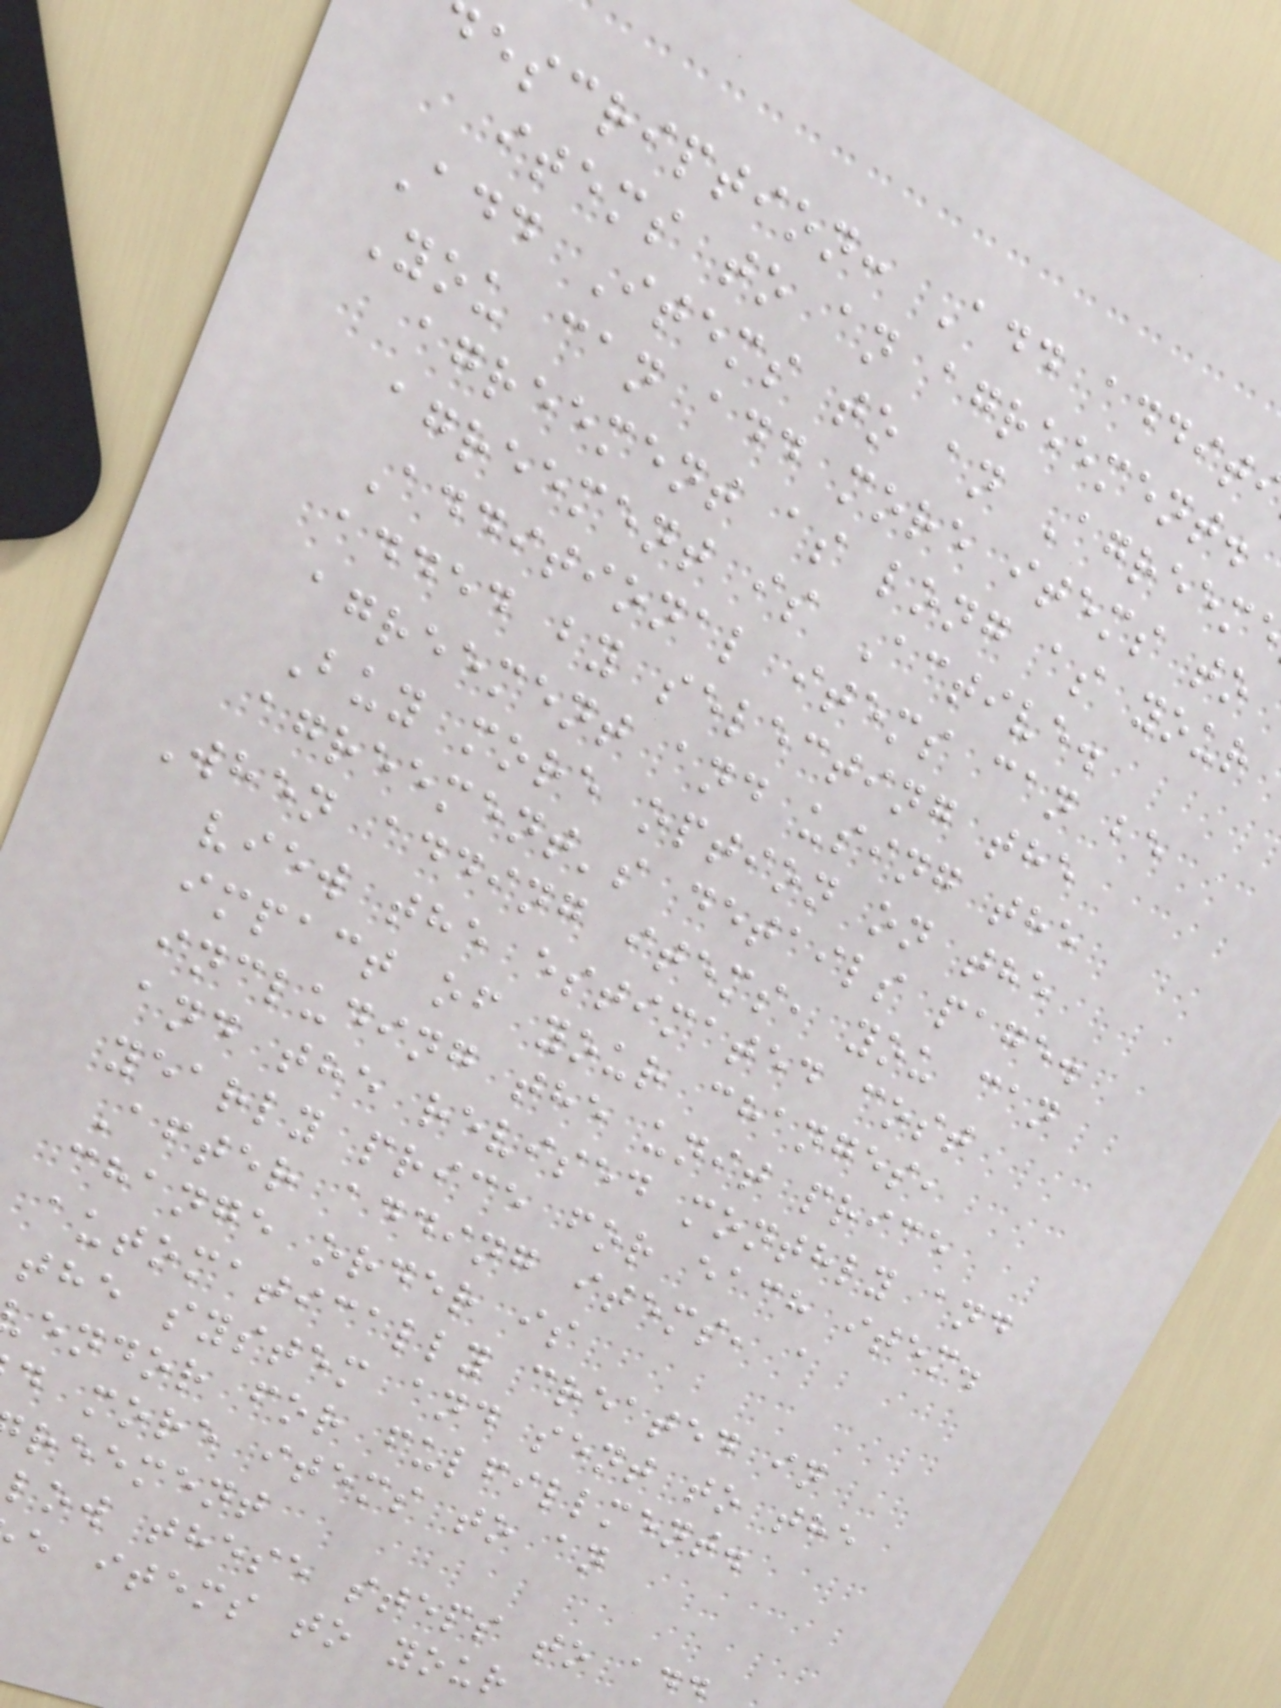escription: Add addit
items to an agreement.
Add Items to an Agreem
You can add more items to
agreement as long as your
agreement is Active.
Additional items can be
added by selecting the
agreement and using the
Buy more option on the
agreement's details page.
When adding items, you can
view the estimated cost
impact of your changes,
including the unit price
and the revised monthly and
yearly price for each item.
After adding items, a
change order is
automatically created in
the system and sent to the
endor for fulfillment.
d more items to an
reement
low these steps to add
e items to your
